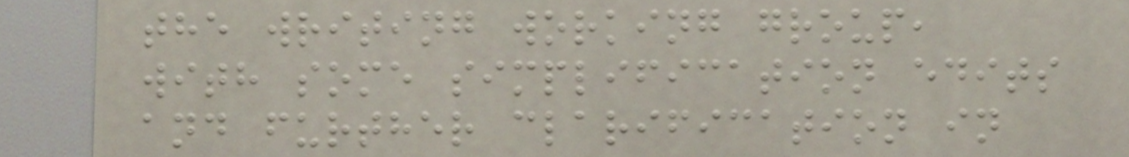the writing working group,
with some simplification edits
and further clarification in
